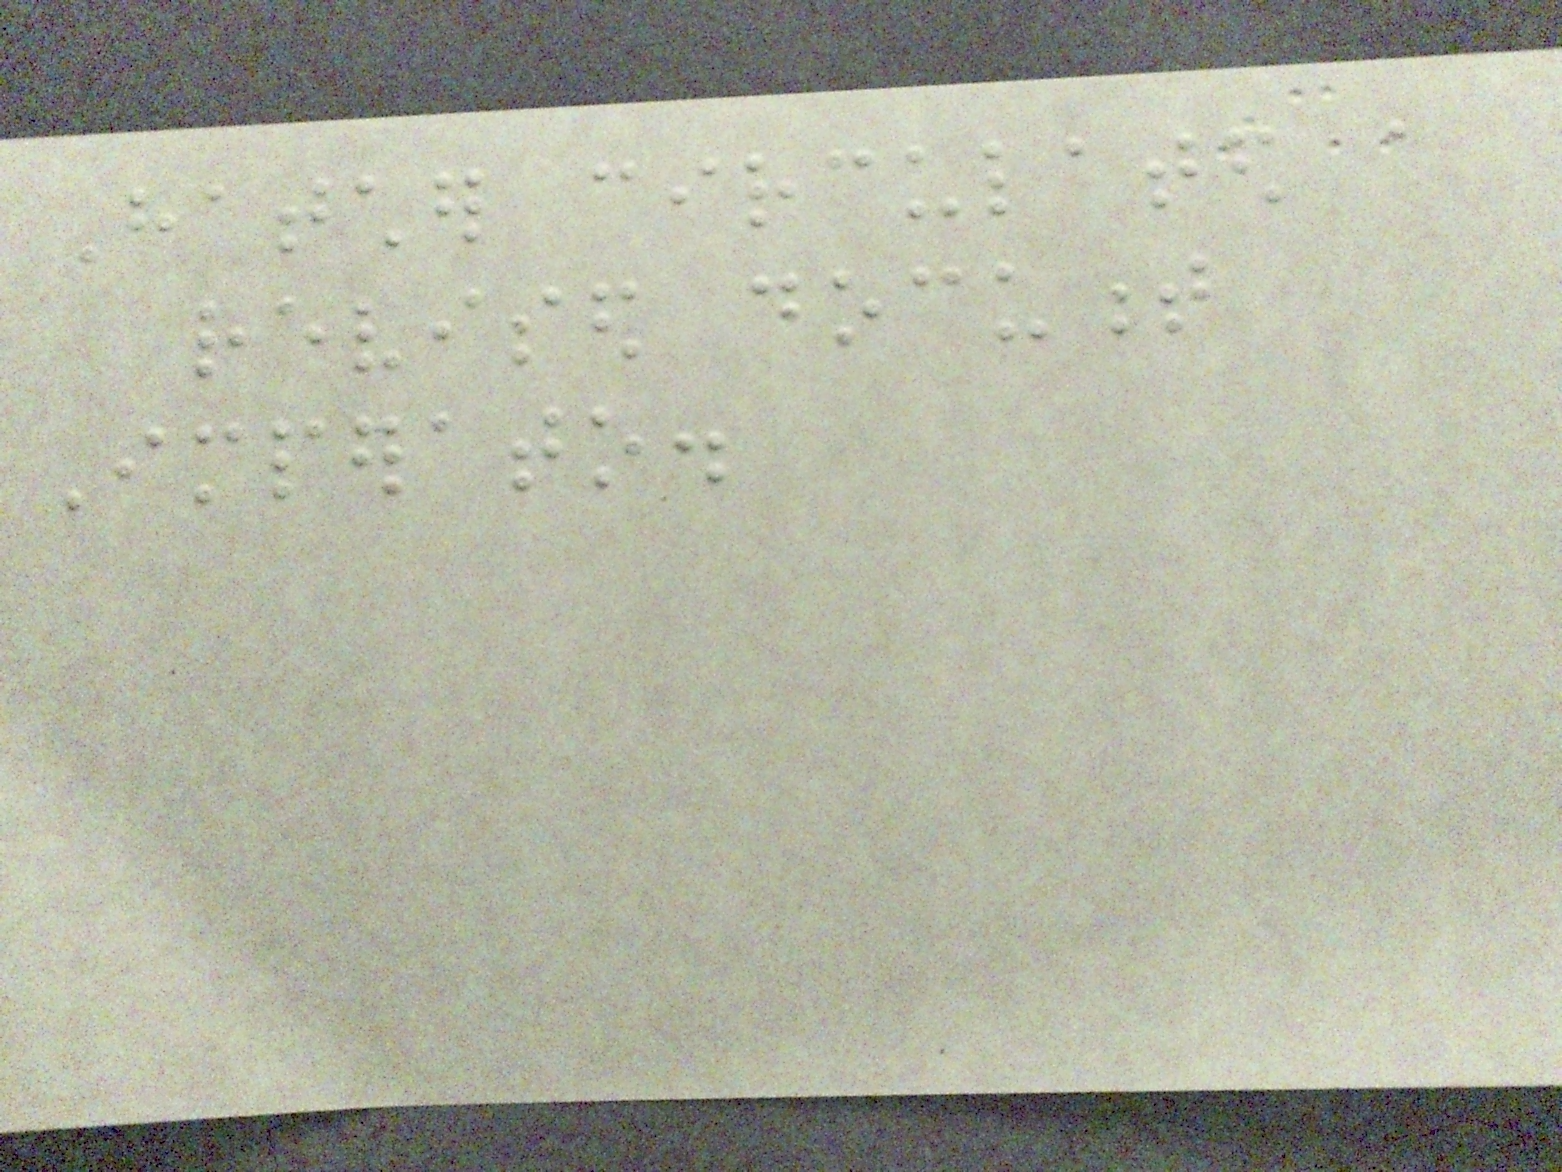Hatcher circulated a
revised document
Imperato.
